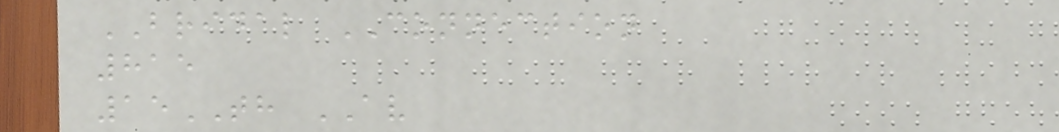BRIDAL CONNECTION
815
15TH AV
